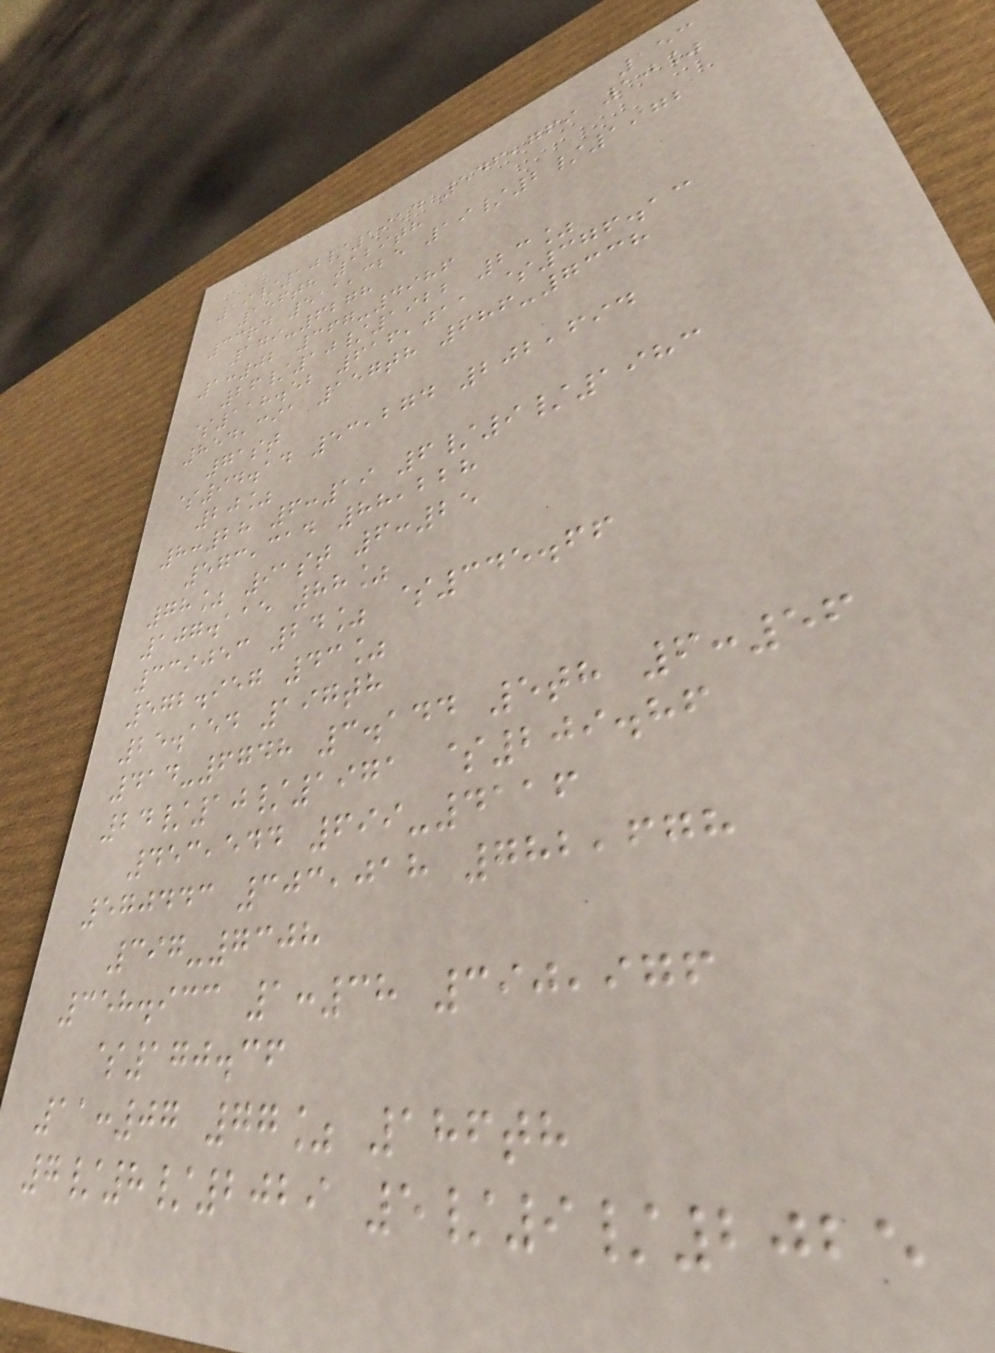153
19/10/1914 546,769 10%
156th 129th
33rd 511,325 19/2/1972
179-6278
1:02 367-4986
26/10/1922 23%
$118.52 616,011 $376.13
854,391 157th 686-7338
71st
$94.14 53,274 202,694
20%
8:28 6:19 6/9/1983
573,314 88,228
78% 91st 6:25
107.115 88%
339053 24% $345.66
572.957 43%
25.154 197th
414-6748 3.144 5th 6:56
24/10/1971 $209.86
453,544 699-4116
570443 303,018 782,678
397-7308
358.933 1:38 390,976
$170.36
11:07 77% 186th
7/8/2029 5/9/2025
